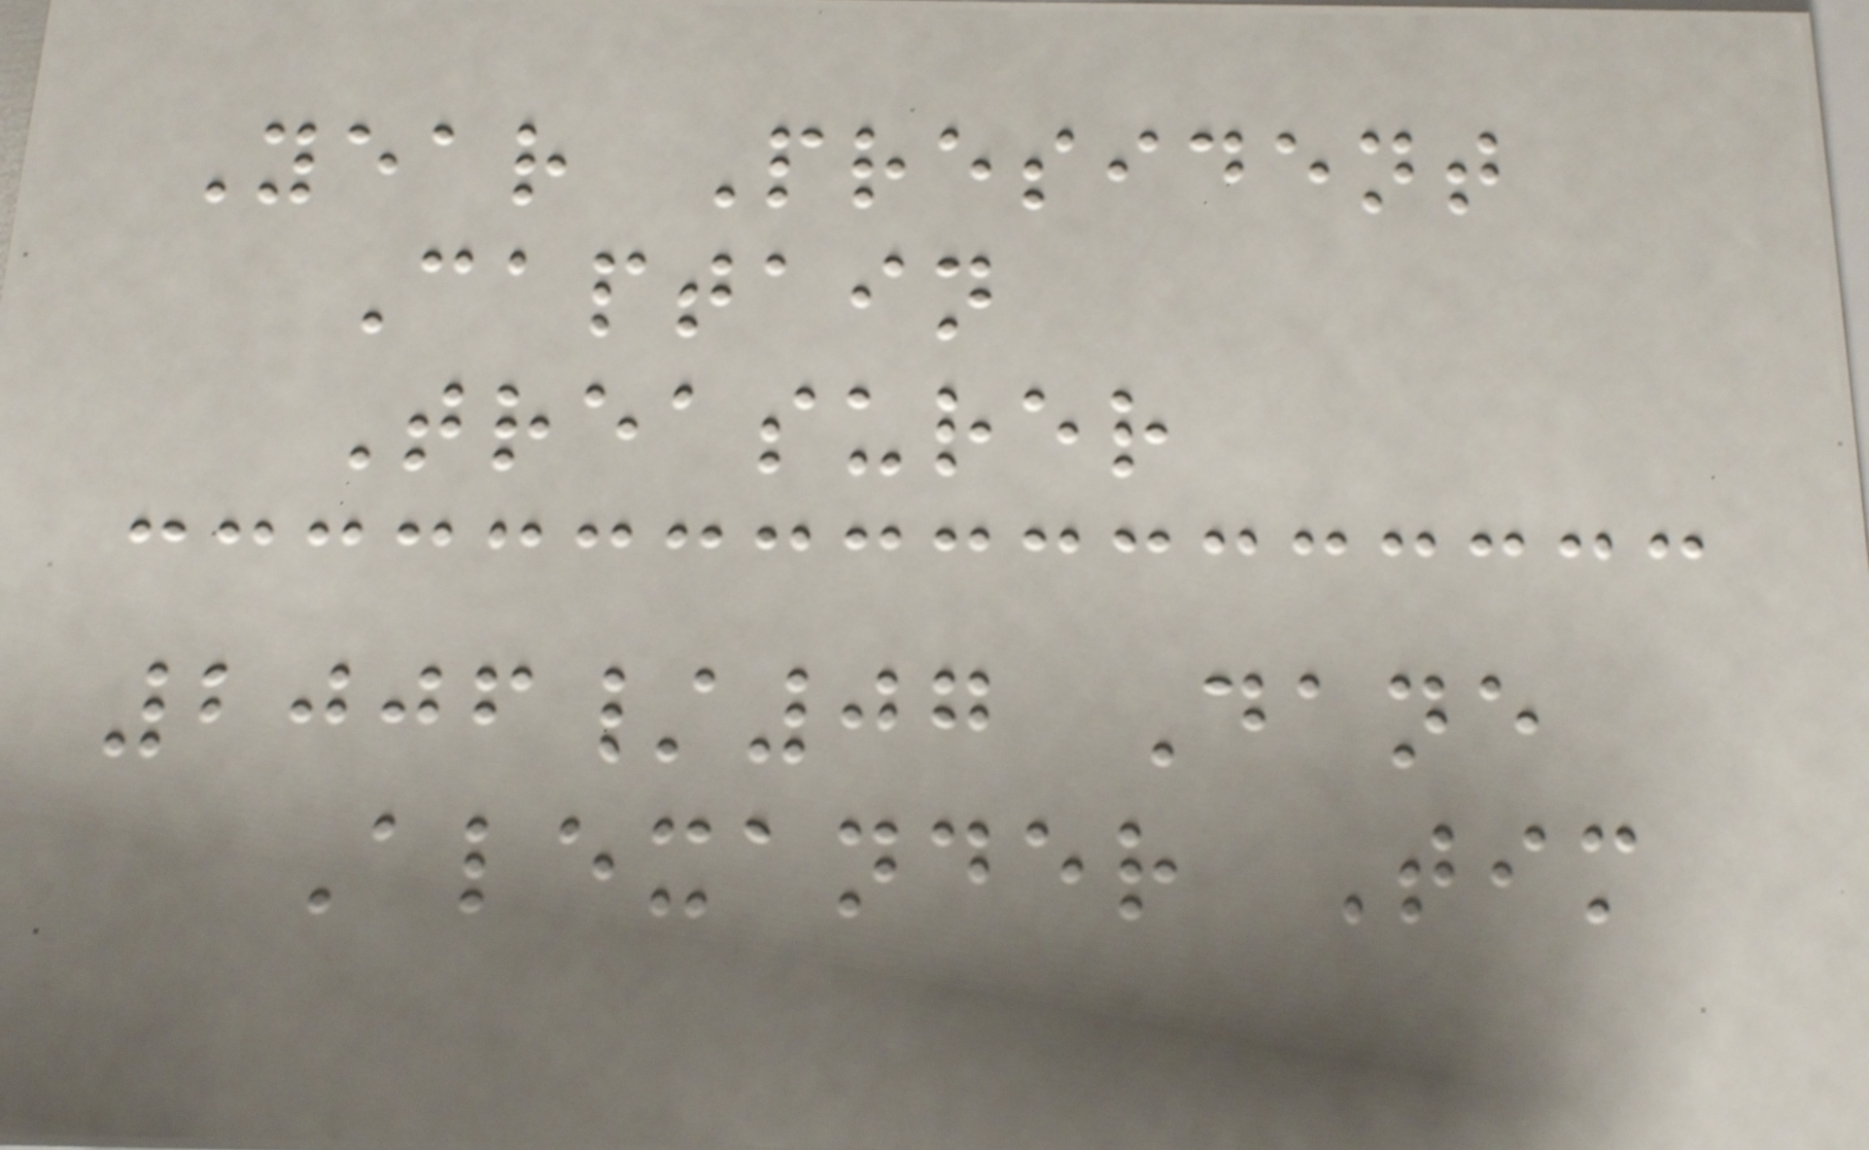Year President
Captain
Treasurer
2006/07 Dane
Alexander Tim
